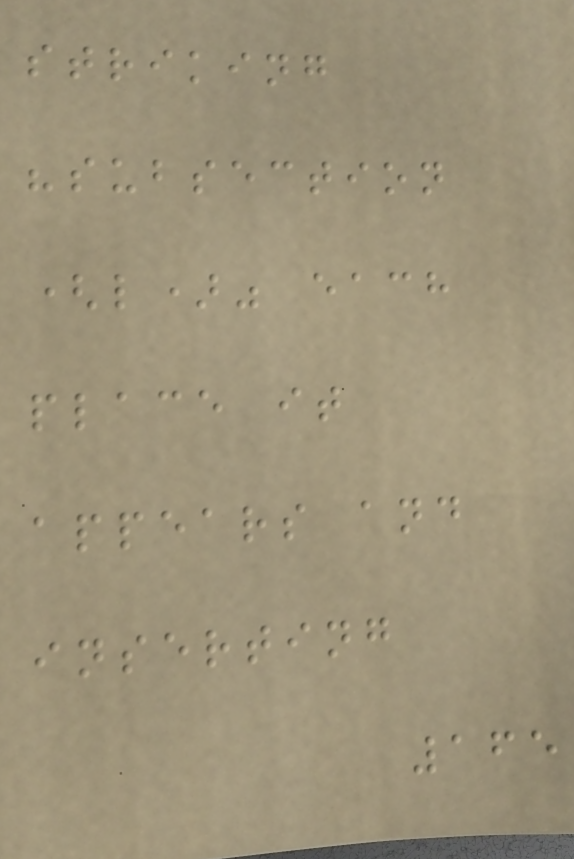striking
"subsection
(l)" each
place it
appears and
inserting
165
